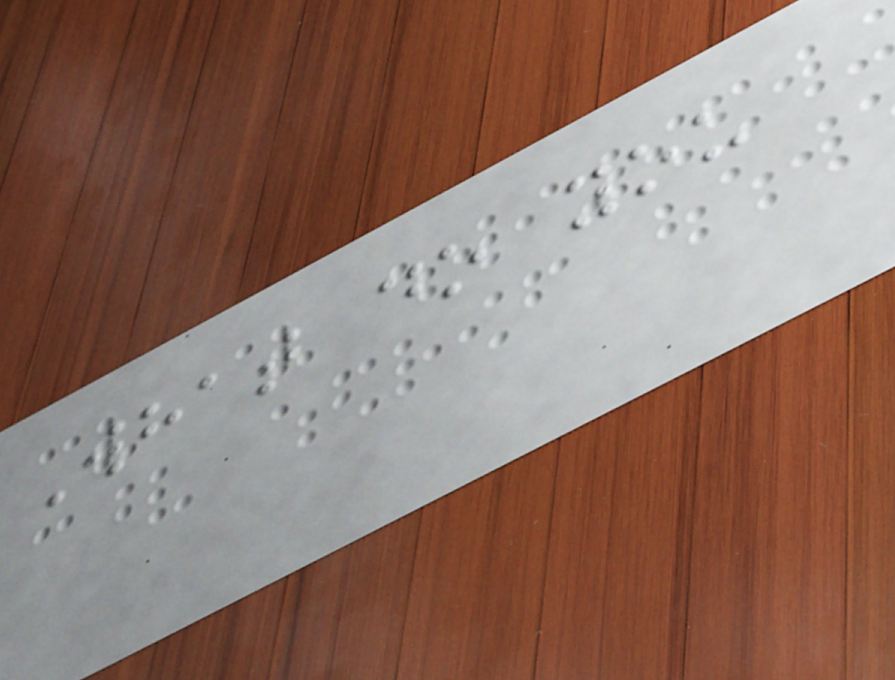What do you
